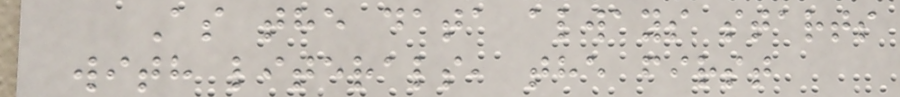As the data always starts
with literals, the first
